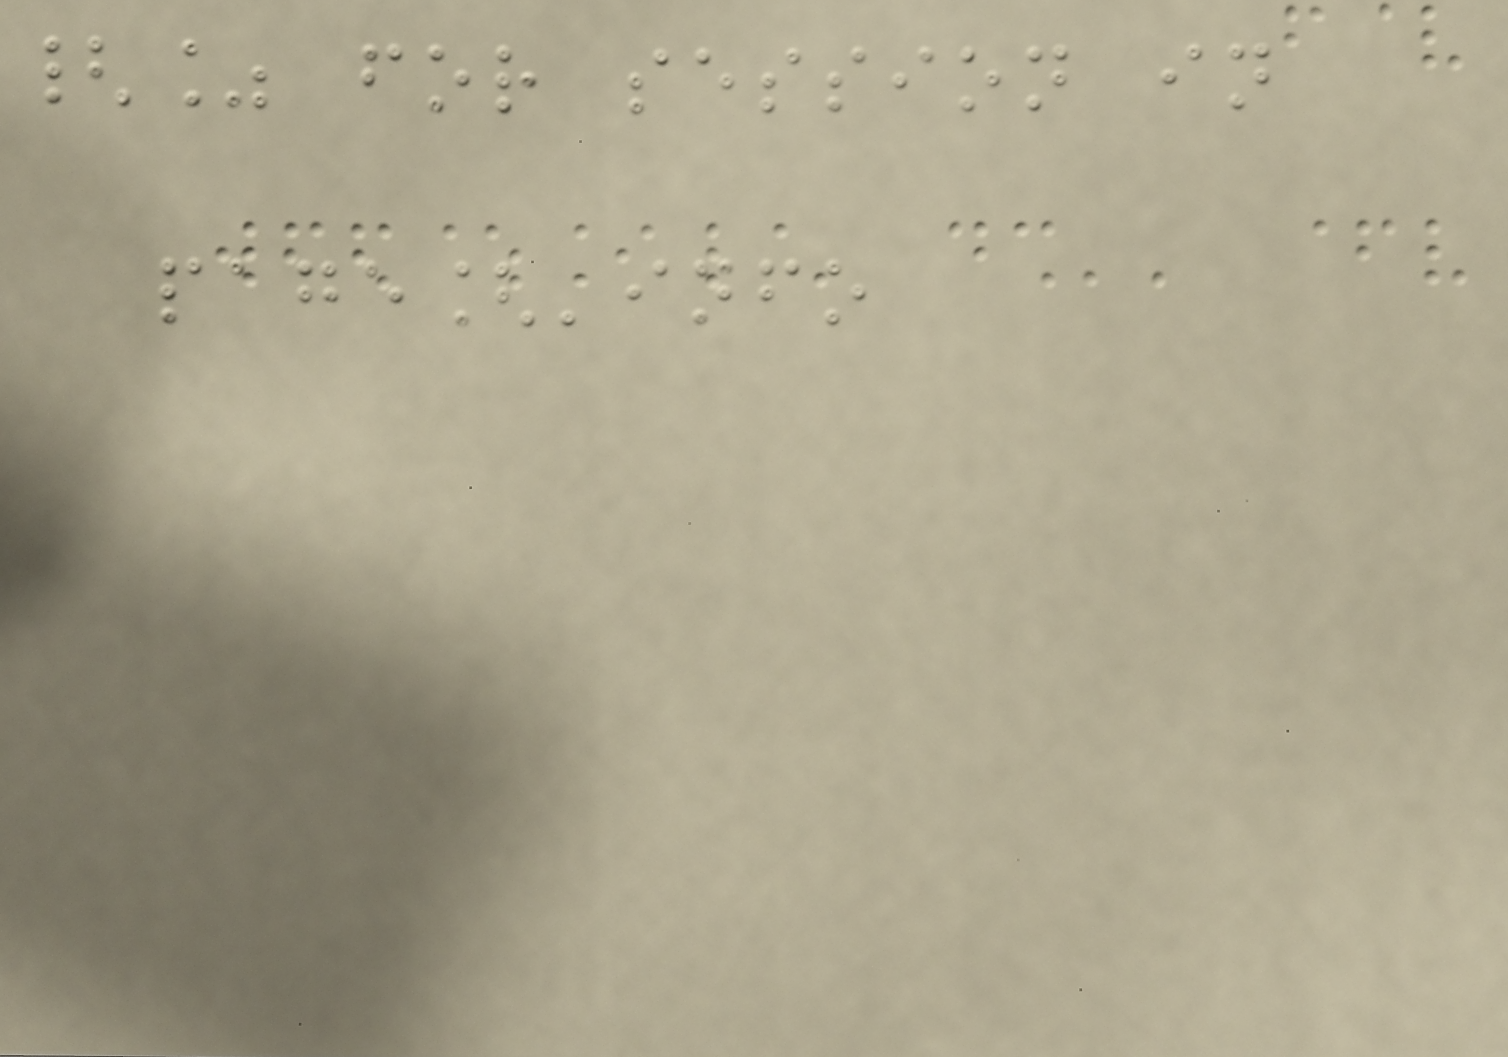{% for session in
page['info
